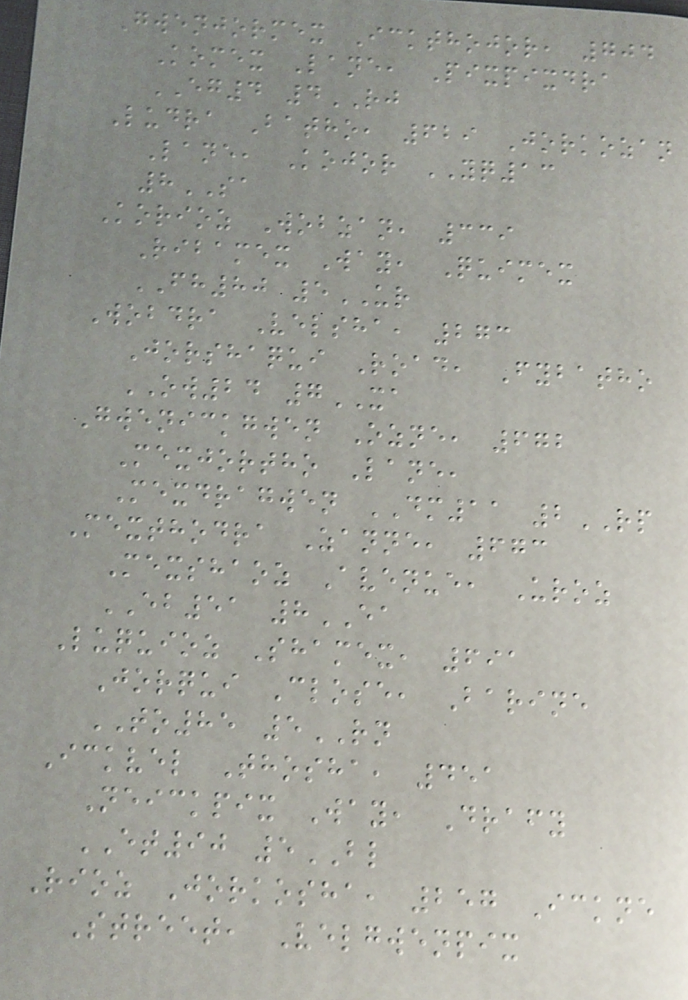Gwenjormex Ickthojor, 704
Komex Lane, Pixpixdra
EG4 4RJ
Ludra Batho, 629 Jorkozan
Lane, Kojor YQ13
8SA
Korioz Wobzan, 339
Ribamex Way, Quimex
FH80 5UR
Wobdra Velsha, 273
Jorshaqui Road, Fybatho
OW24 7XA
Gwenickgwen Ozne, 672
Mexjortho Lane,
Mexdragwen DM11 2RP
Mexthodra Zanne, 673
Mexshaoz Avenue, Uroz
EB51 8EA
Luquioz Shamex, 691
Jorqui Close, Barine
TO85 5RN
Ickvel Thosha, 451
Neickpix Way, Drafy
ET90 5BL
Rioz Jorkosha, 257 Ickne
Street, Velgwenpix
